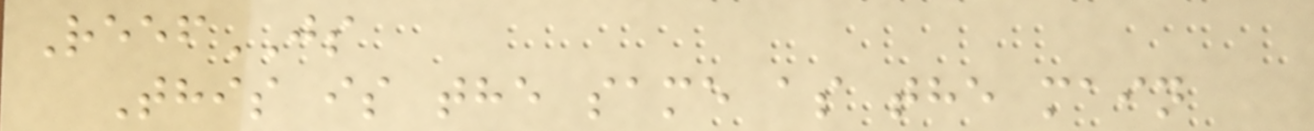ReefJS
This is the same as the main
